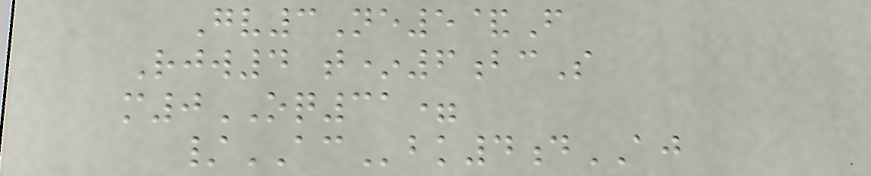Gv3Ne5&F
Rjw4 t*6bcS
m0OQ31=
/ACbk4dAJ
